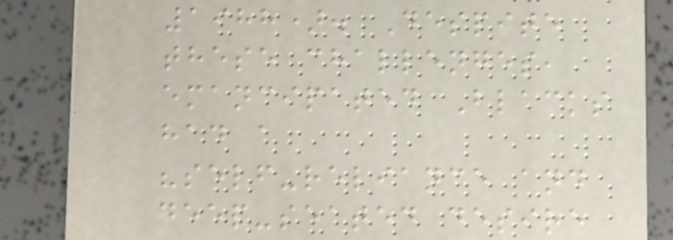1988). Despite
these challenges,
emancipated Blacks
had a
"self-reliance and
deep-seated desire
